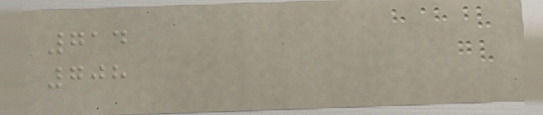714
708
